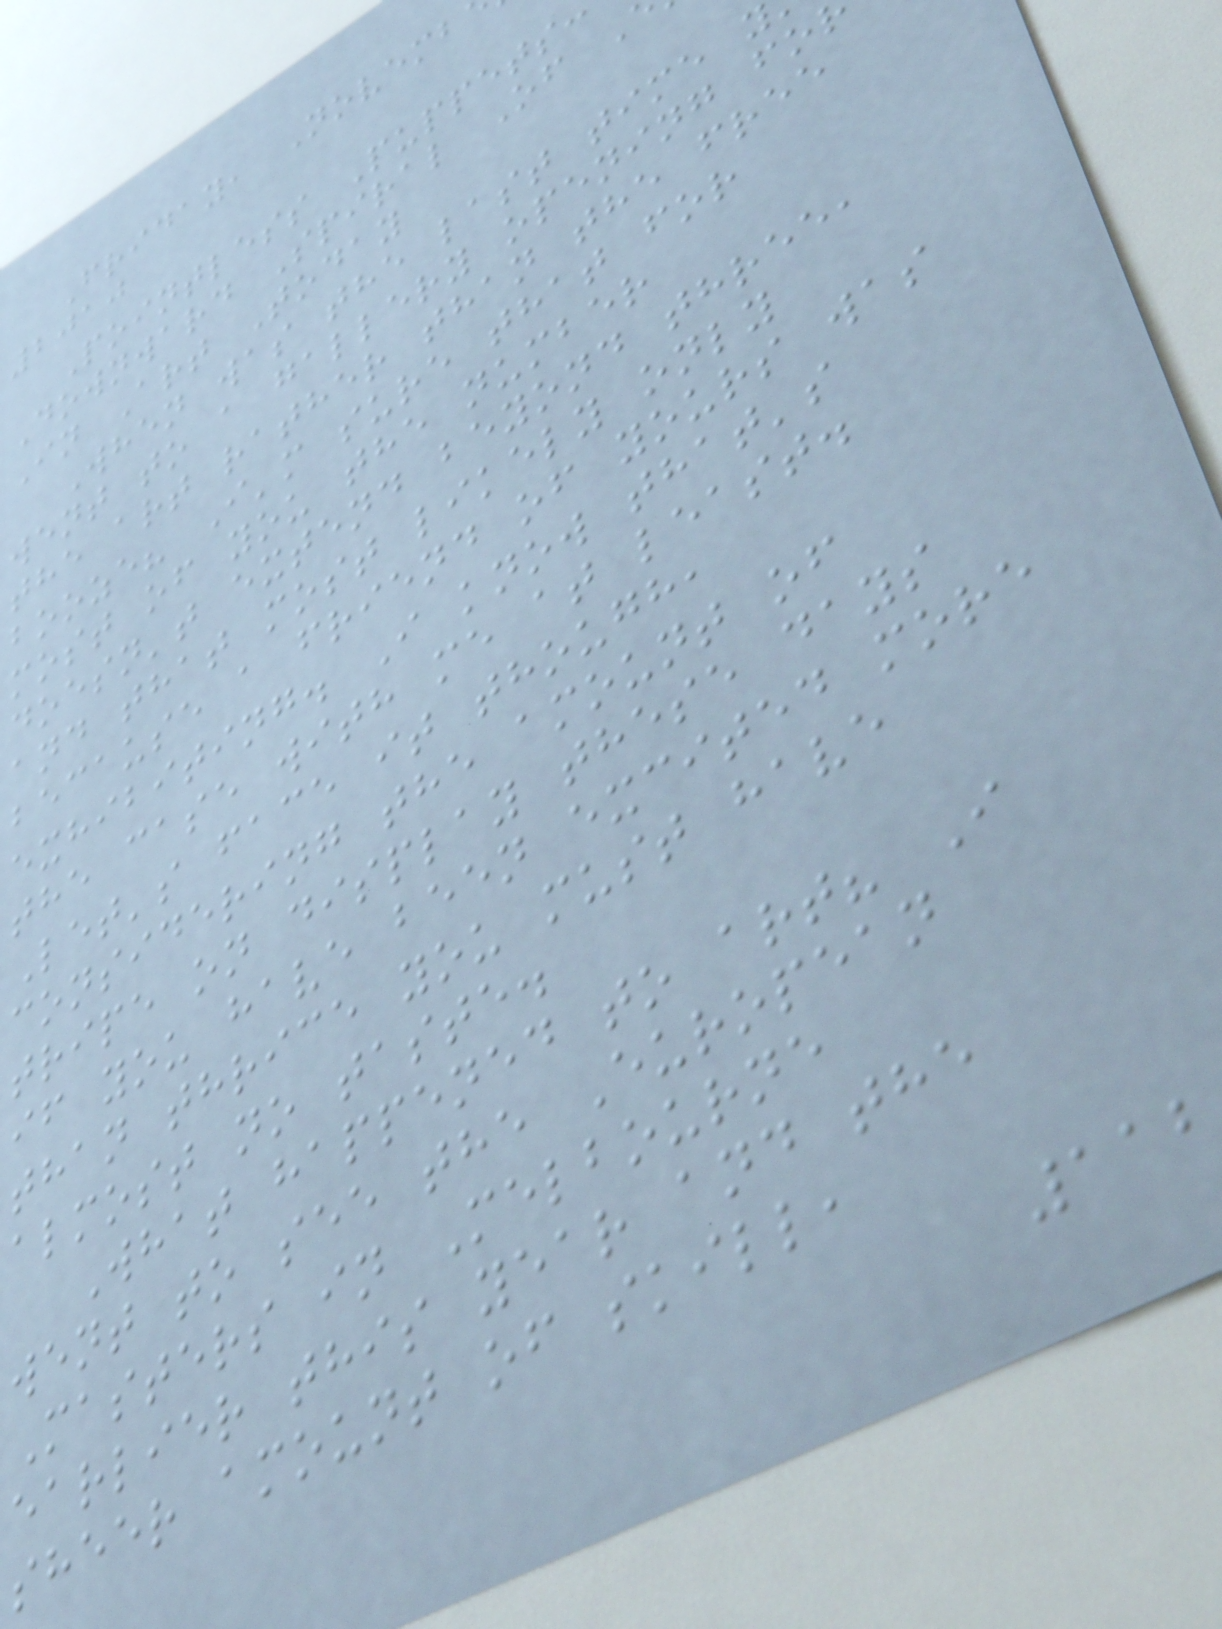Friday, Novemb
2010
Pointless Puppets
Downward Spiral Of
In Art Today
When was the last time y
went to a gallery opening fo
the art rather than the free
booze? I'm sure that for
most of you the number
doesn't extend beyond three,
and that most likely only
because a friend of yours was
exhibiting. I know that's
the case with me at least.
Let's face it though,
considering the amount of
tripe on display these days
if you have been excited more
than thrice you must have
almost no taste.
What happened to art? I
went to see the European
Masters in Melbourne
earlier this year and the
sheer amount of skill,
112
